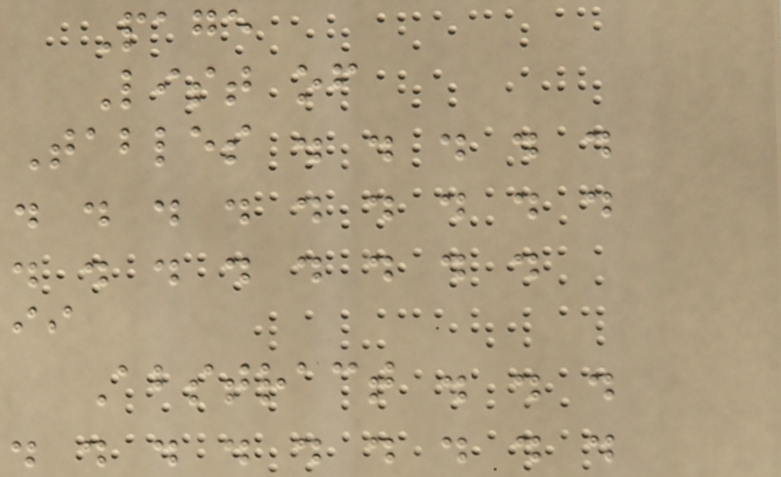Page
List of
Tables . . . . .
. . . . . . . . .
. . . . . . . .
ii
Abstract . . .
. . . . . . . . .
